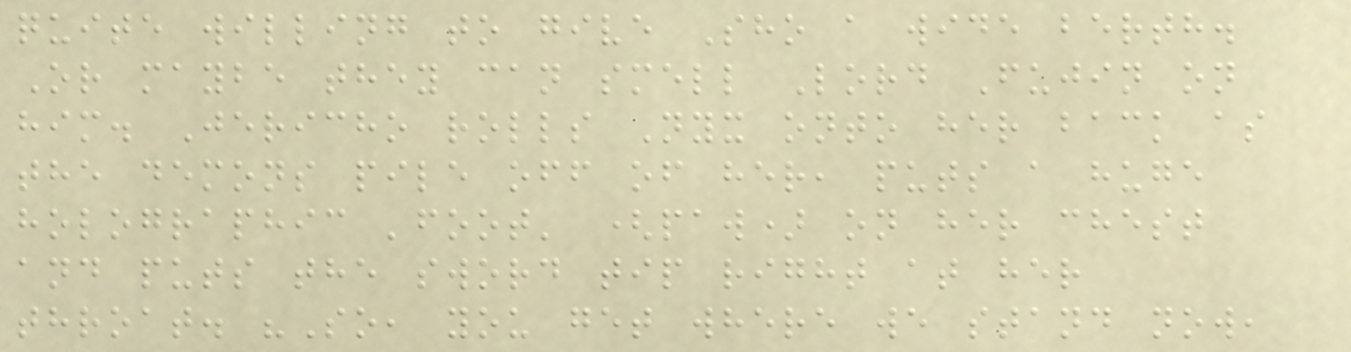quite willing to give Sho a wide berth.
Or maybe they can smell Lord Fujin on
him. Jericho rolls Nyx onto her back as
the demons pile off of her, puts a huge
holographic 'foot' (paw) on her chest
and puts the sword tip right at her
throat. "So, you get where we stand now,
